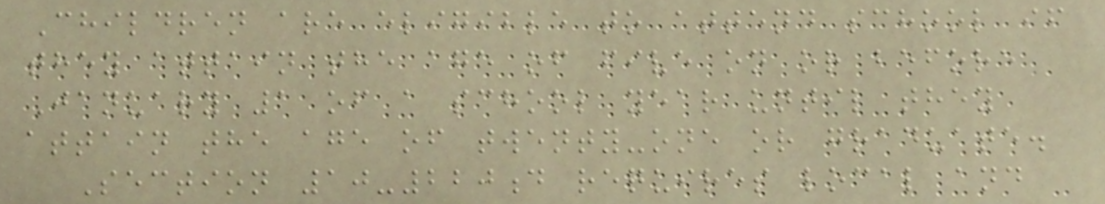Children are eligible to attend school if
they attain the age of five on or before
January 1 of a school year until they
attain the age of twenty-one or graduate.
Section 10-220d requires local and
